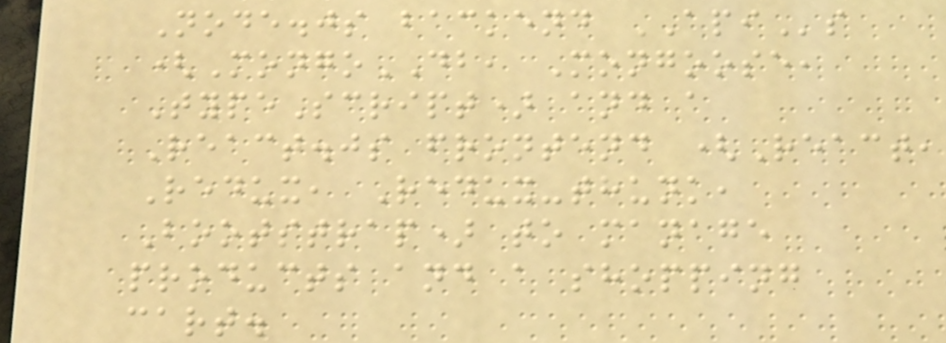Node.js backend APIs
(MongoDB, Mongoose,
TypeScript) and a
React.js frontend (React,
Redux, Redux-thunk,
Bootstrap) to manage
products and a shopping
cart.
